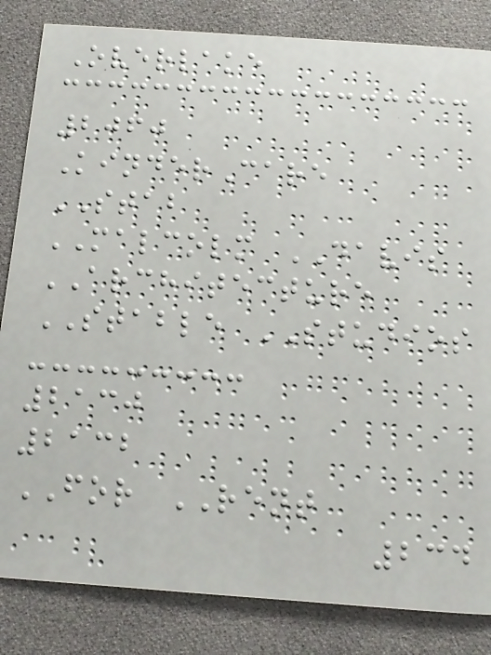Overlake
2060
KinderCare
STAB
MALCOLM DAVIS
ARCHITECTURE
STABLE STUDIOS
2130
2132
FOR RENT
234
